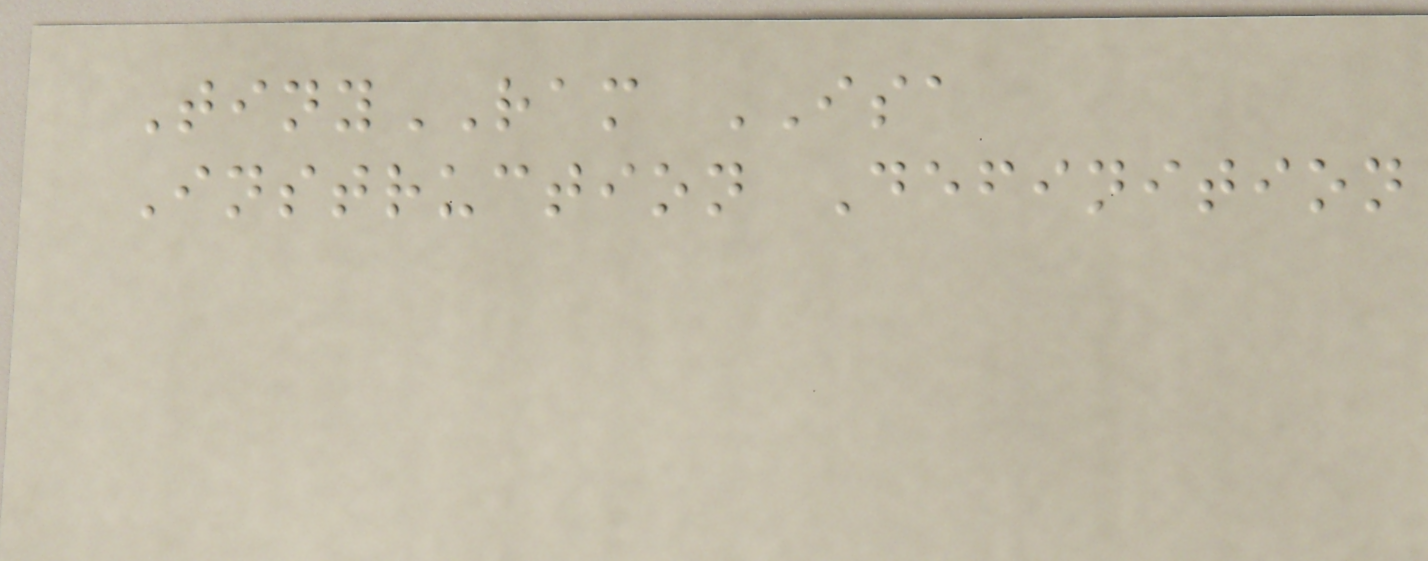TinyRAM ISA
Instruction Definition
